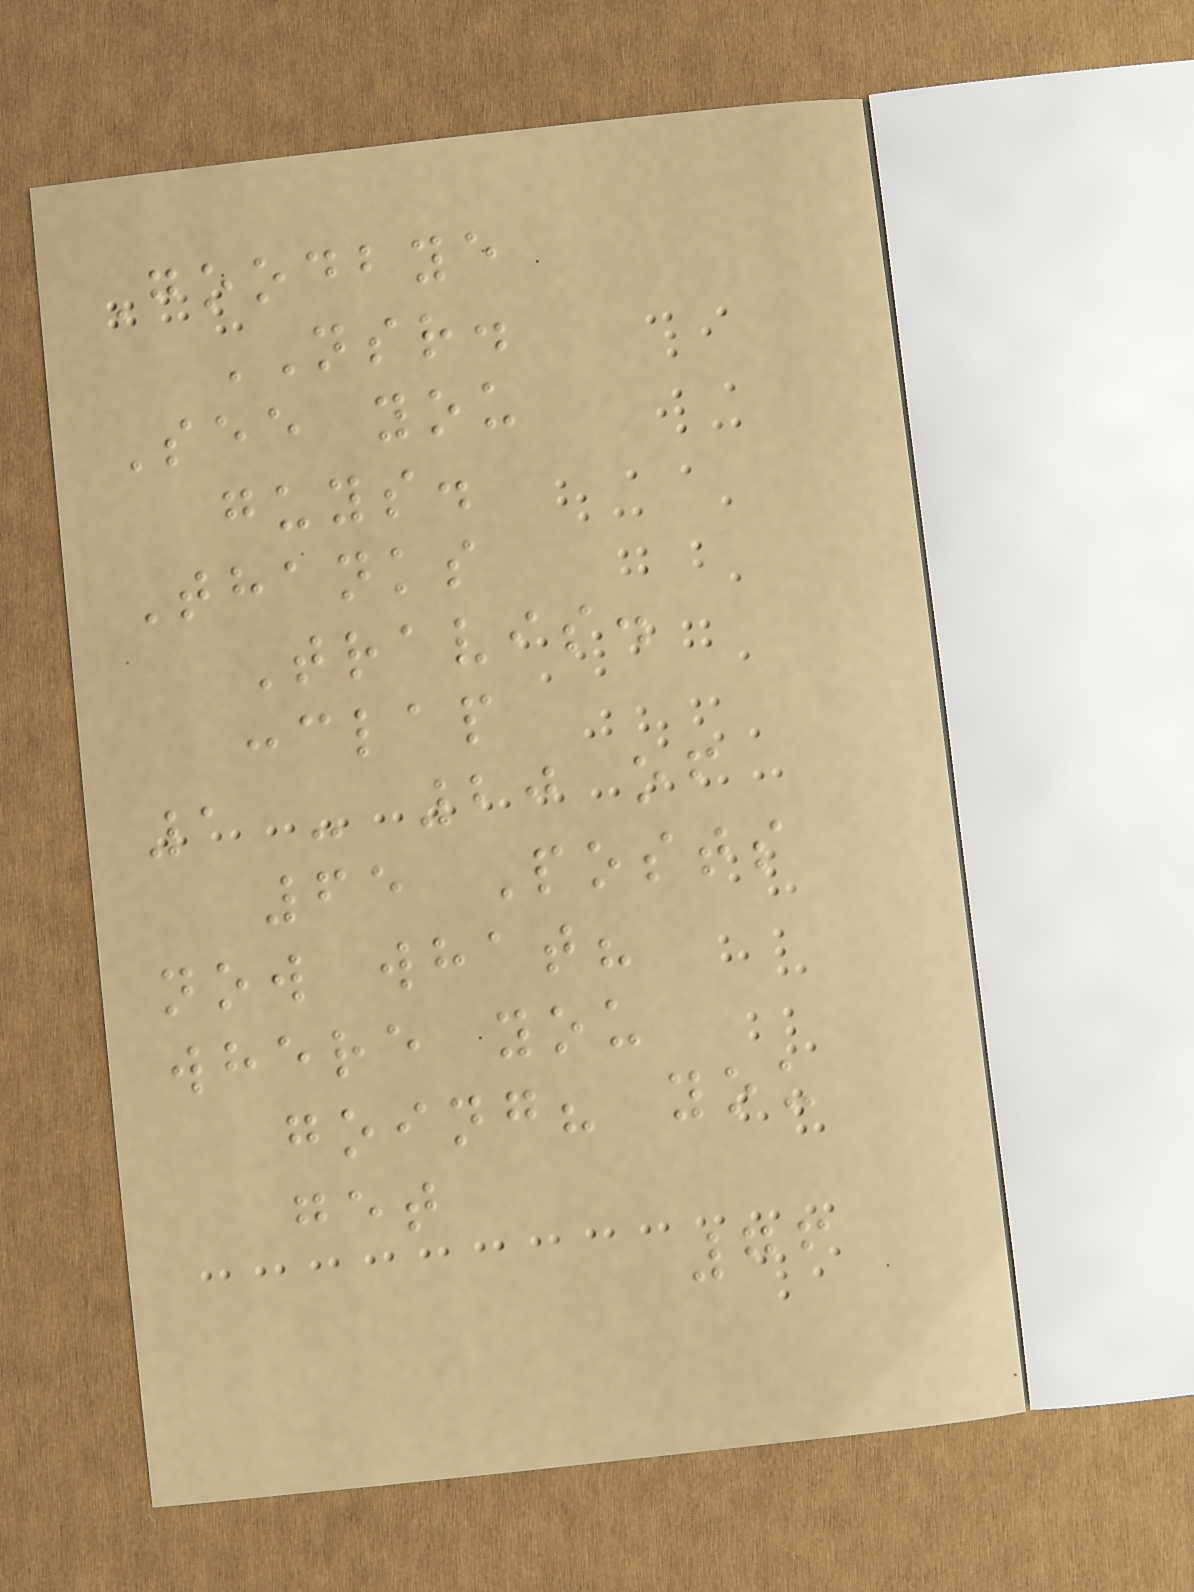Goodbye
NSR.
See you
guys.
Thanks
Travis.
:clap
1 - 20 of
65 Posts
now what?
where you
going? you
get
76
